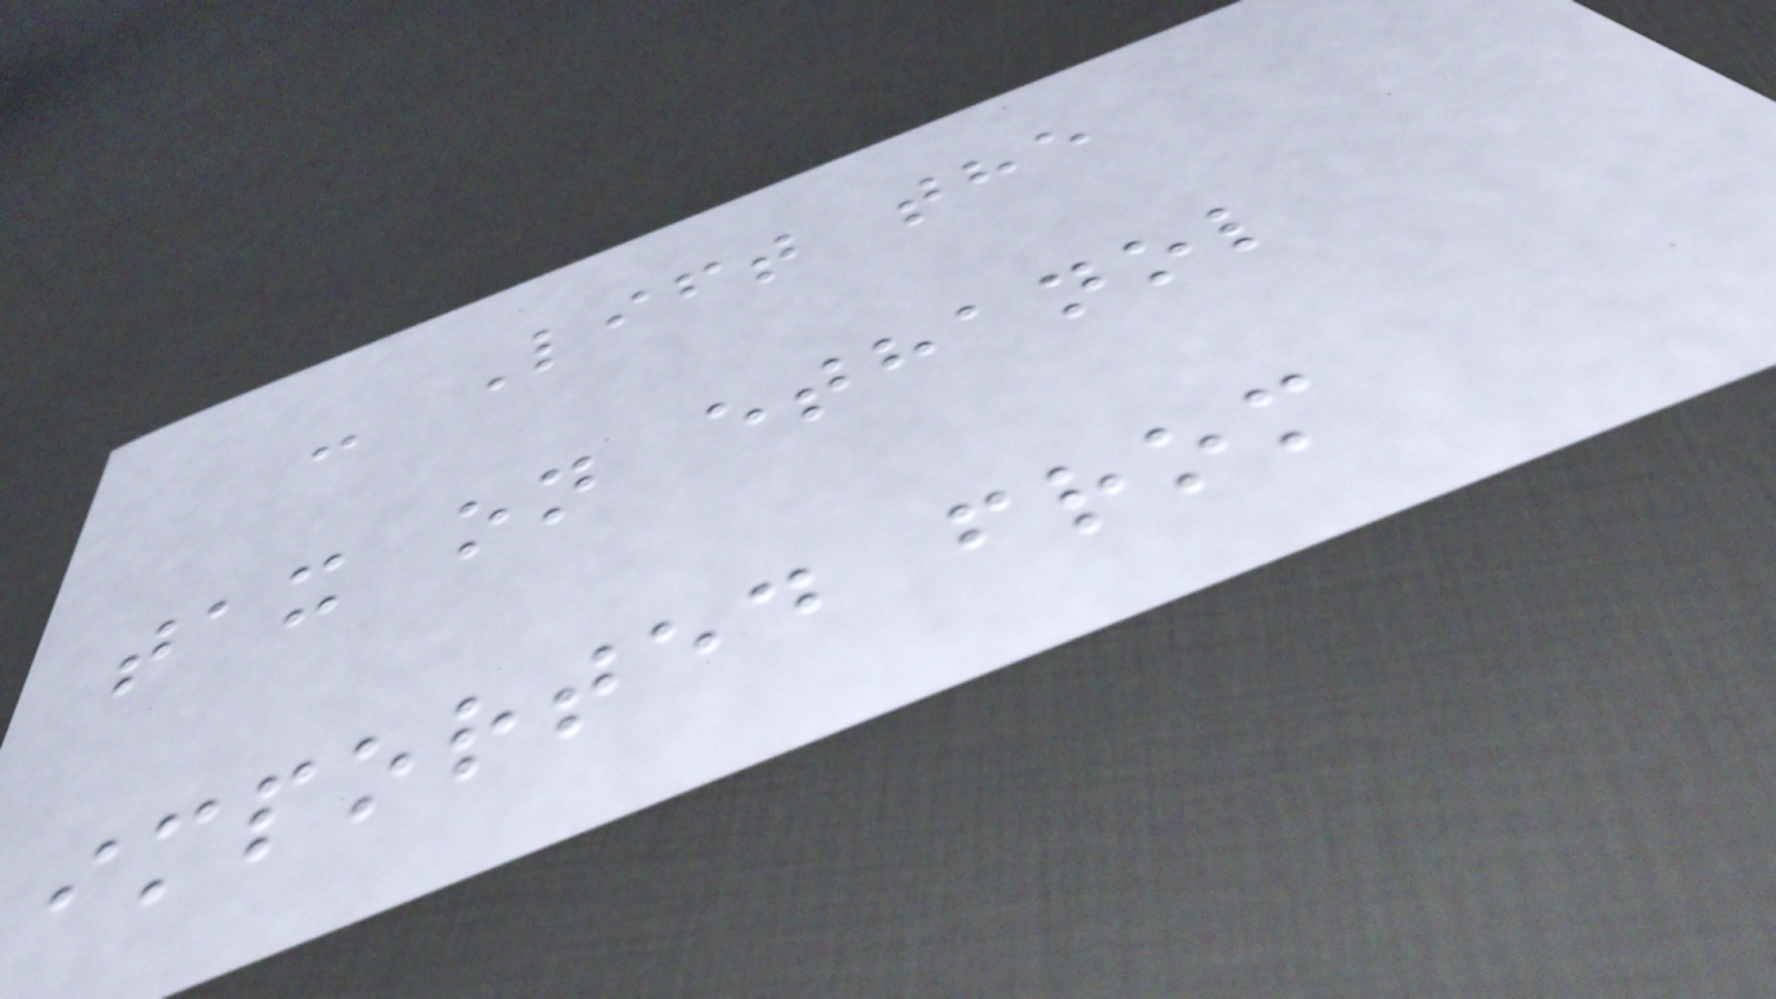- Lift the
tax on ethanol
imported from
